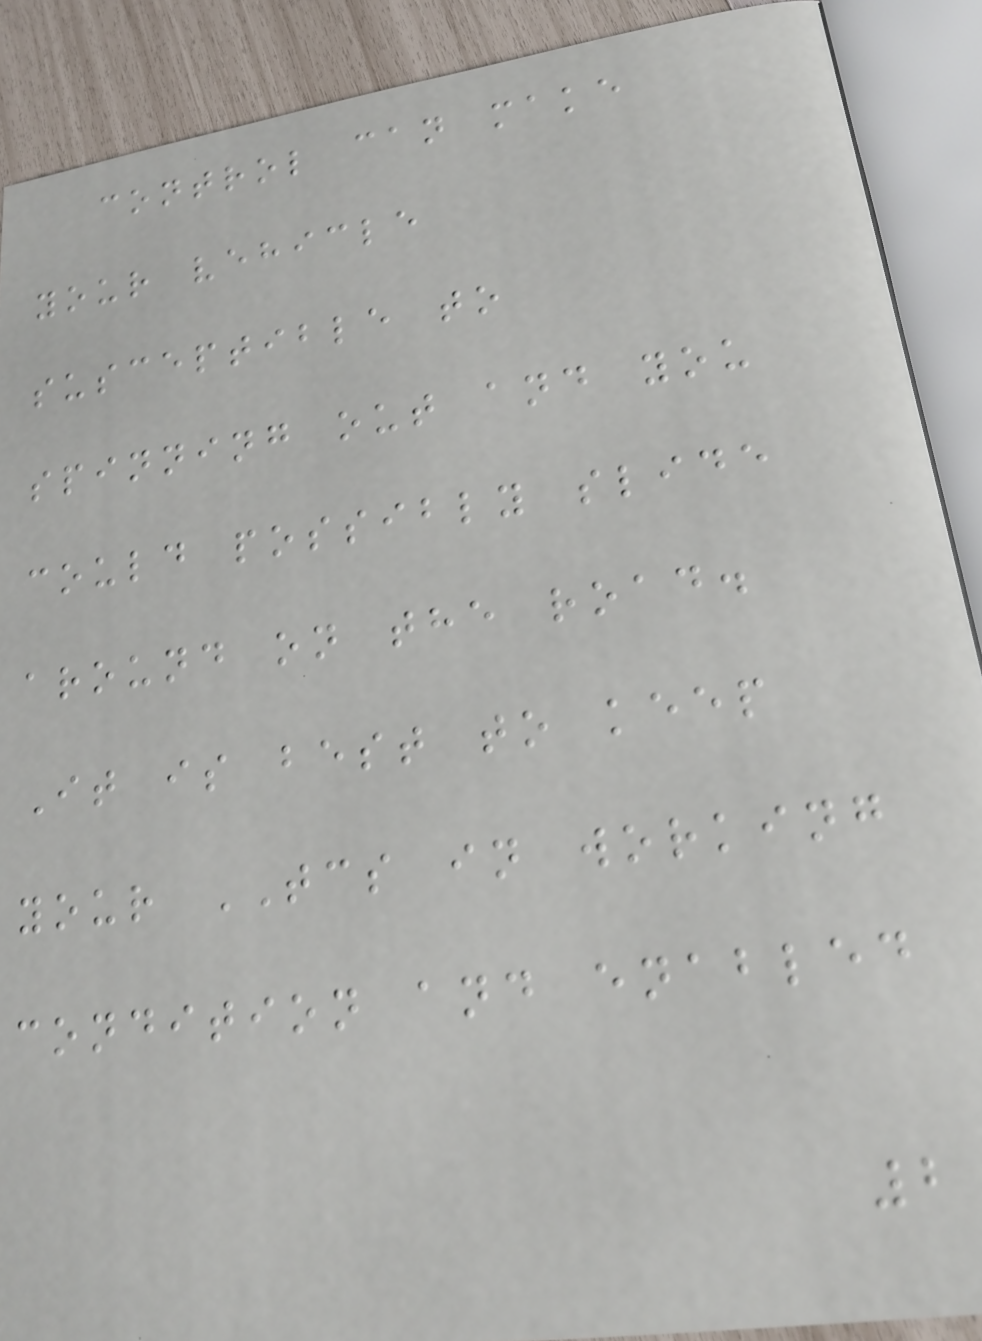control can make
your vehicle
susceptible to
spinning out and you
could possibly slide
around on the road.
It is best to keep
your TCS in working
condition and enabled
2
